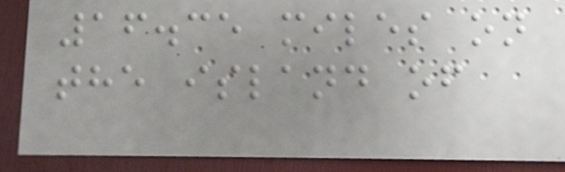16.35 miles on
the island of
